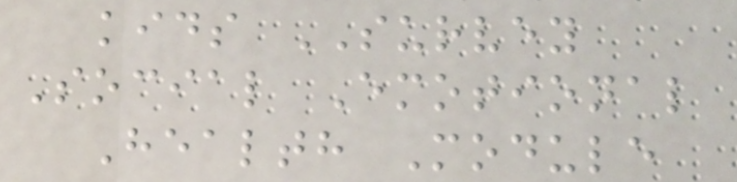kids SURVEY
Social Emotional
Health Module
